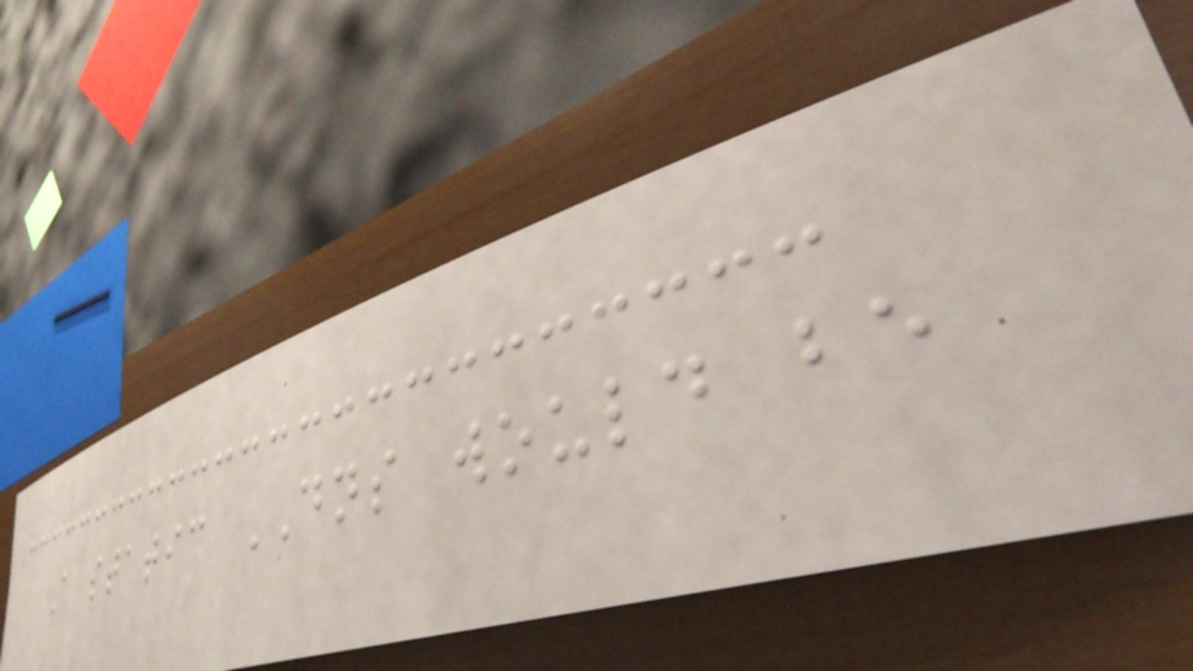A static DNS would be
